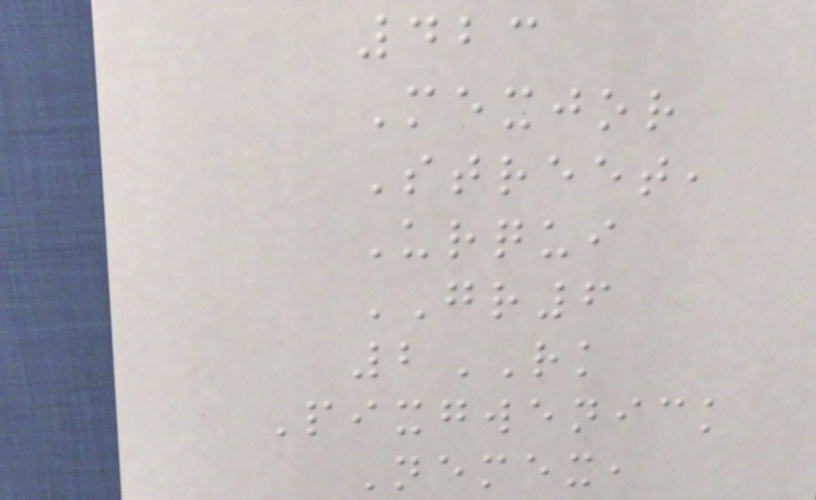423
Mexjor
Street,
Urqui
GR6
2RK
Pixgwenick
Nemex,
